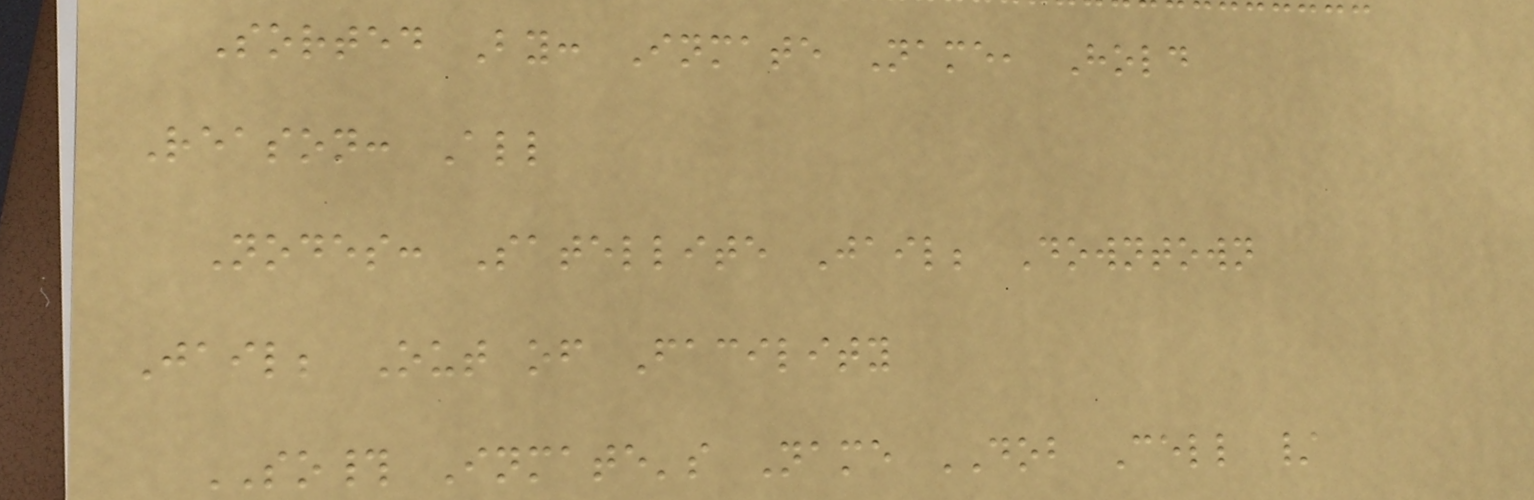Sorted By: Inmate Name, Hold
Reason: All
Nodes: Satellite Jail; Downtown
Jail; Out of Facility
SO# Inmate's Name DOB Cell /
